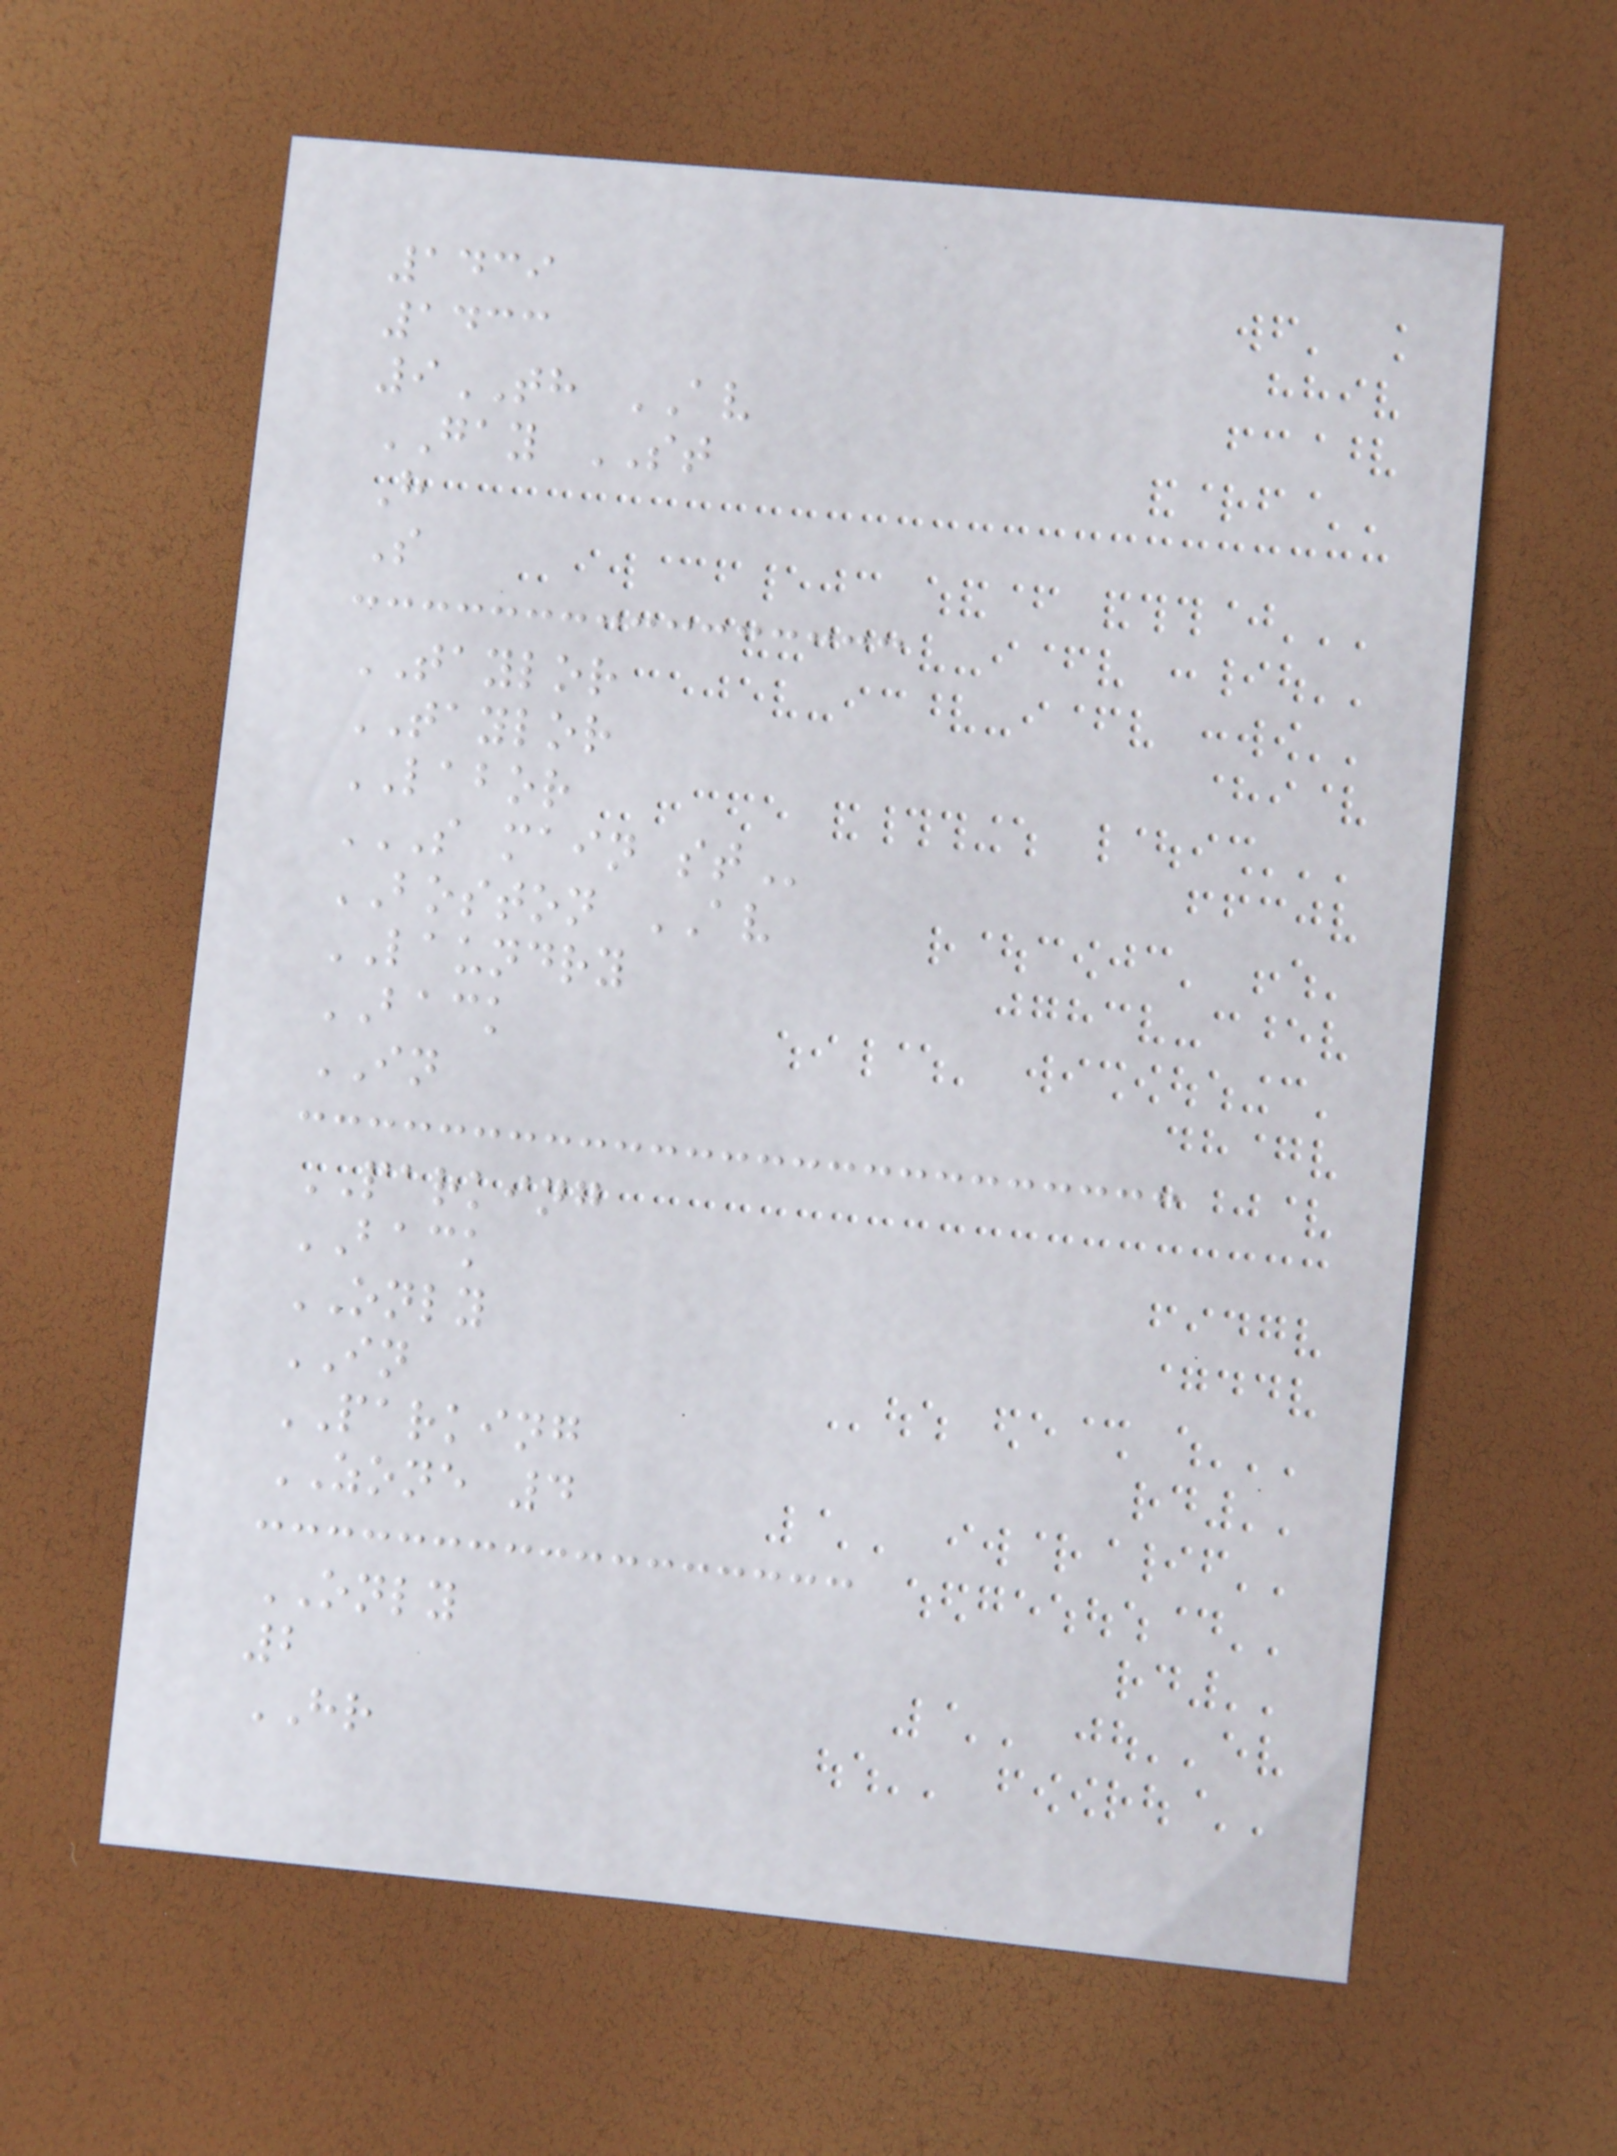1439
1433
9TH AV
GAY ST
H
S
TAYLOR
TAYLOR
LABOR
S MAIN ST
BOSTON AV
LAUNDRY
BACK
IN
PARKING
BACK
ONLY
IN
PARKING
ZONE 4
ONLY
2
HR
